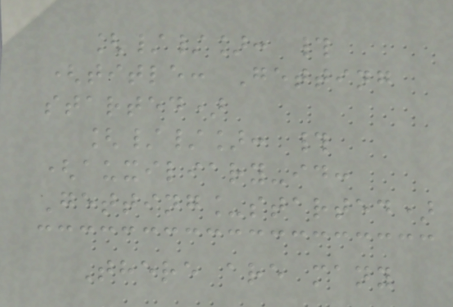[//]: #
(title: Getting
started)
[//]: #
(auxiliary-id:
Getting_started)
There are many
